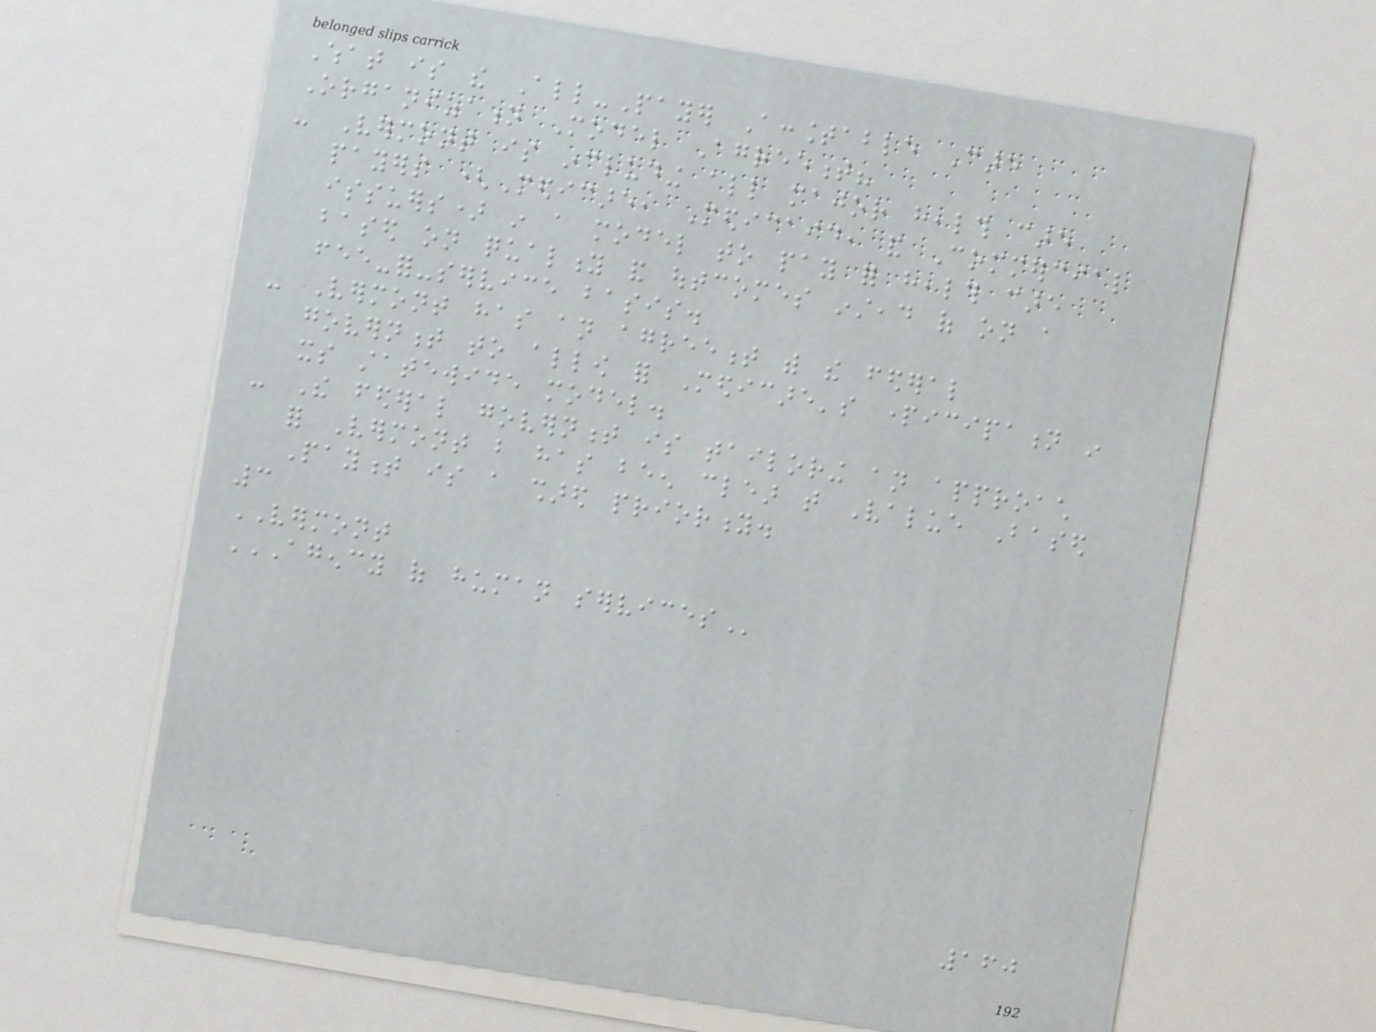What is the All-Payer Accountable Care
Organization Model Agreement?
- Vermont is including all major health care
payers (Medicare, Medicaid, and Commercial
issuers) in a model to pay for health care
based on quality and outcomes instead of on a
fee-for-service basis.
- Vermont has an agreement with the federal
government to allow for Medicare's participation in
its statewide model.
- The federal government is tailoring an approach
for Vermont but has been clear that Value Based
Payment is a shared priority.
3
VERMONT
AGENCY OF HUMAN SERVICES
160
